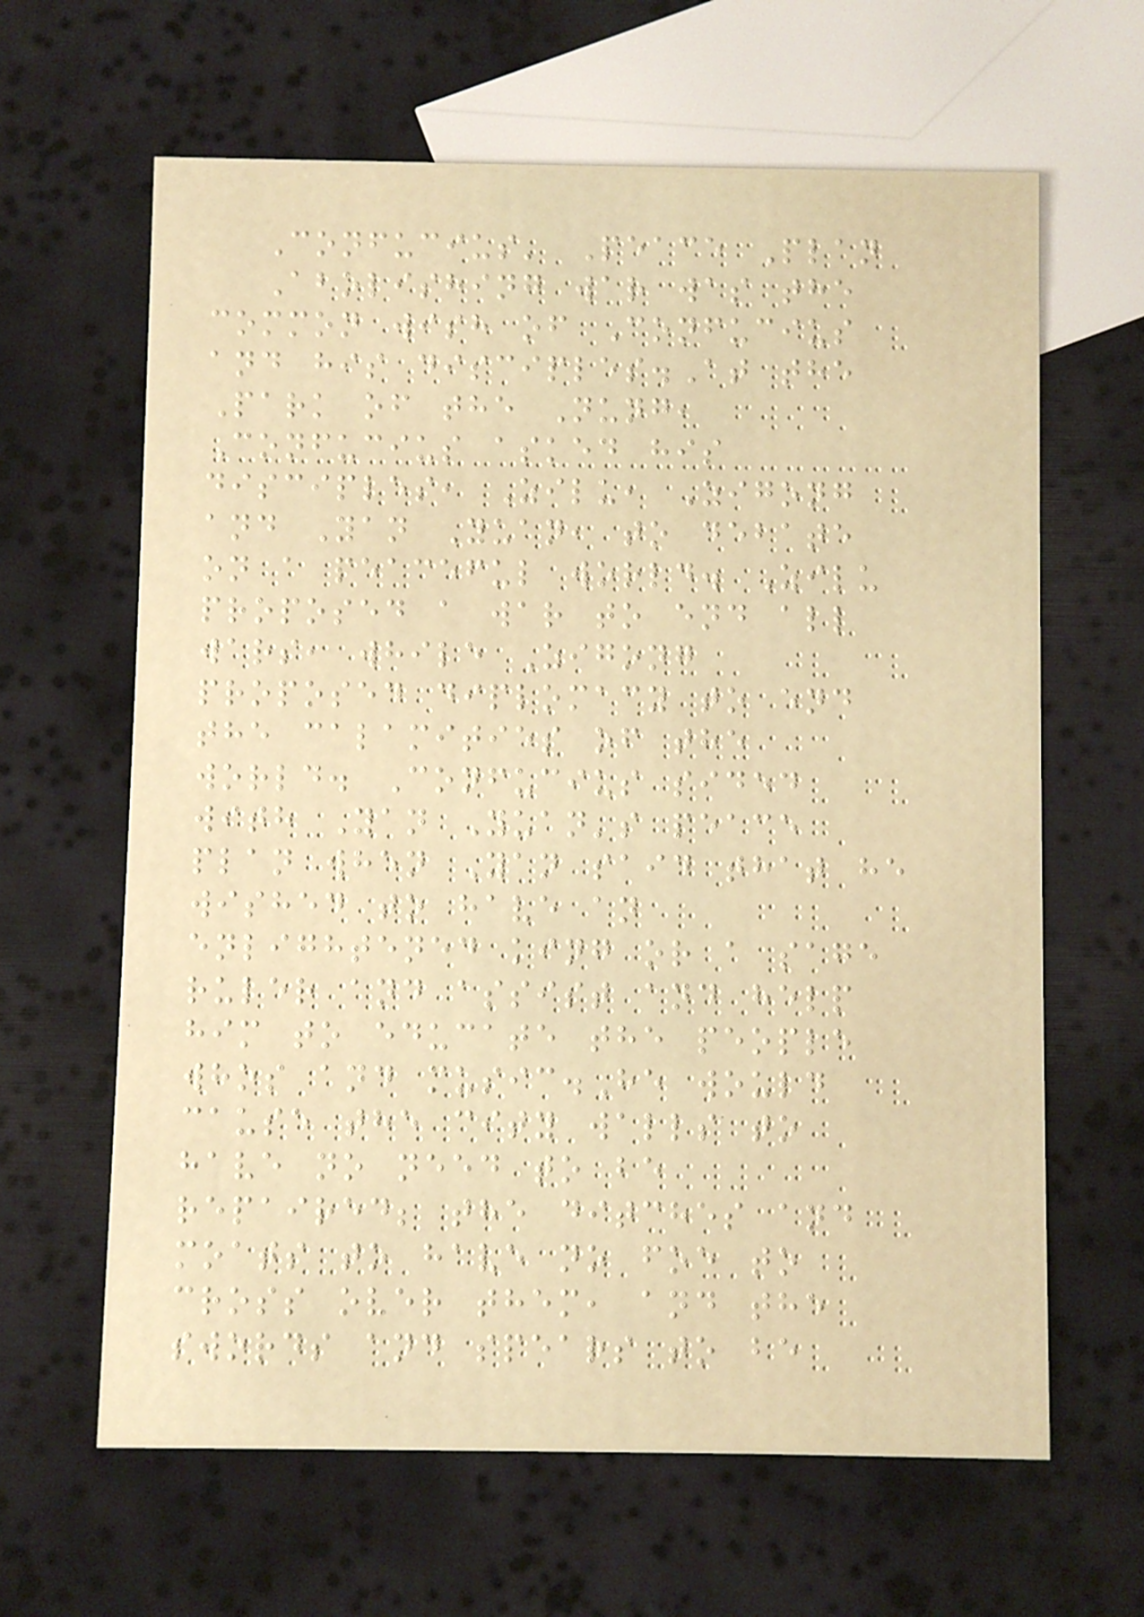Confucius' Peace Plan
Abolishing war was the
common wish of Confucius
and his disciples.At the
Park of the Nung,
Confucius asked his
disciples, Zilu, Zigong
and Yan Yuan, to debate
on a peaceful world. Zilu
proposed a war to end all
wars, while Zigong
proposed diplomacy to end
the calamities of the
world. Confucius sided
with Yan Yuan's peace
plan when Yan said that he
wished to have an
enlightened king or a sage
ruler and assist and help
him to educate the people
whos and music.He would
cause the city walls to
have no need to be
repaired; the ditches and
moats to have no foe to
cross over them, and the
swords and spears to be
